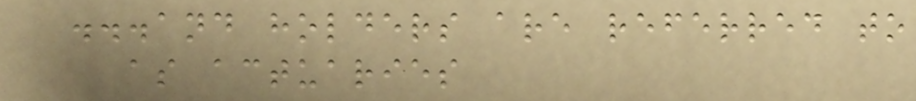...and holders are referred to
as actuaries
